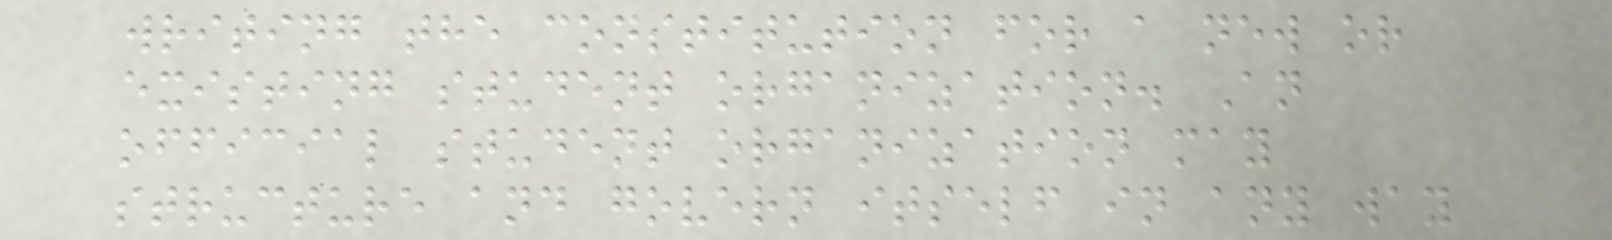writing the constitution for a new or
existing student organization. An
official student organization may
structure and govern itself in any way
